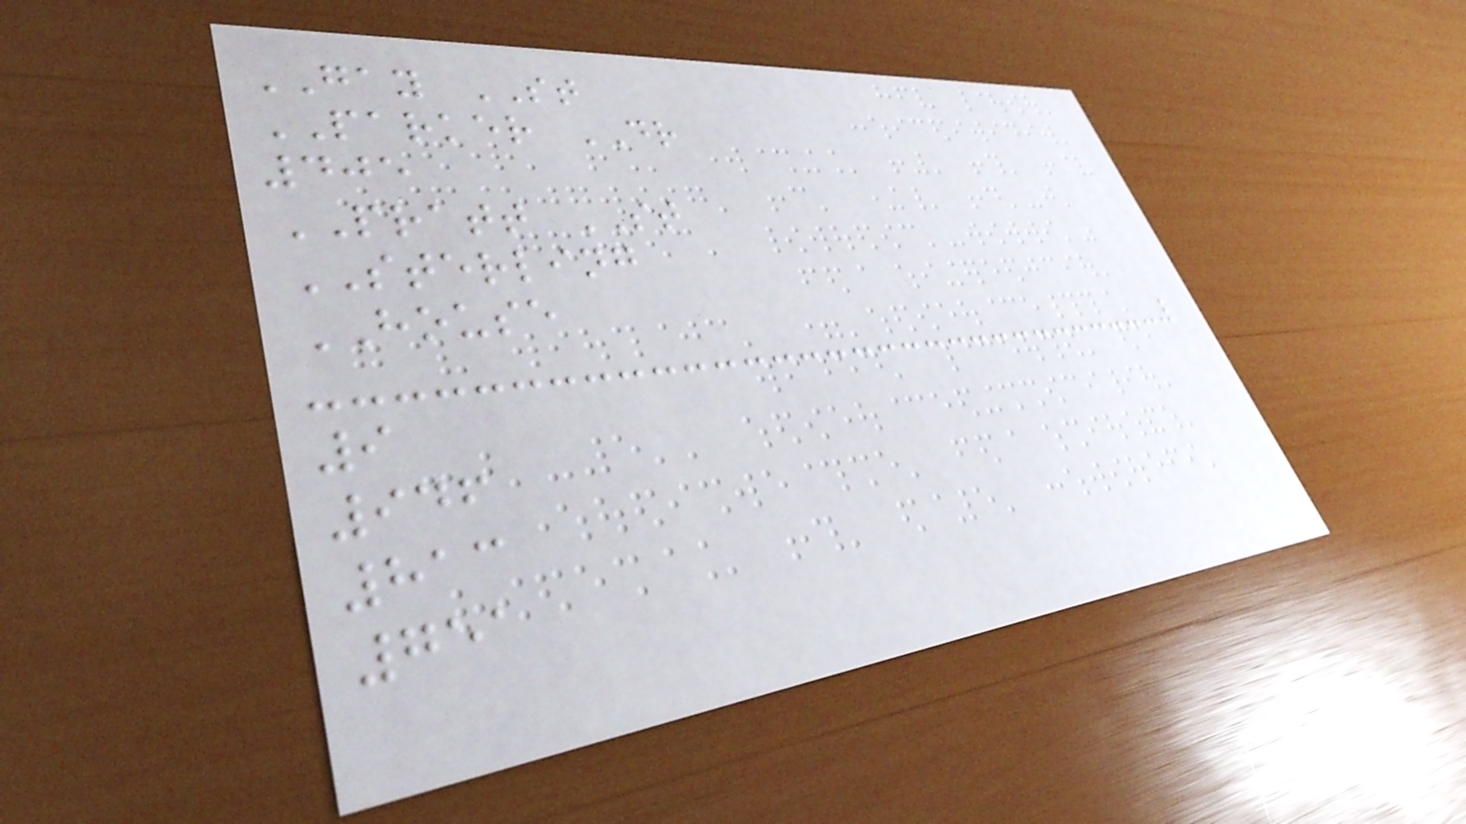GAY ST
PARKER DR
405
PRATT ST
STERLING
HOUSE
9
946
813
751
